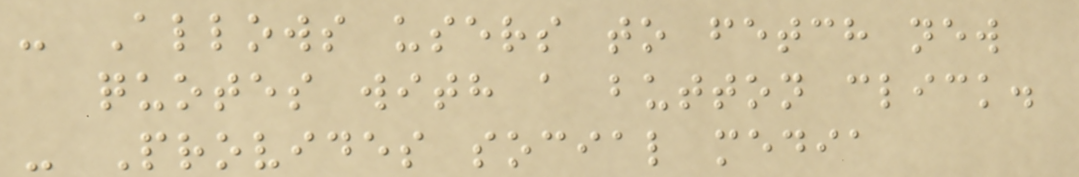- Allows users to fetch new
quotes with a button click.
- Provides social media
